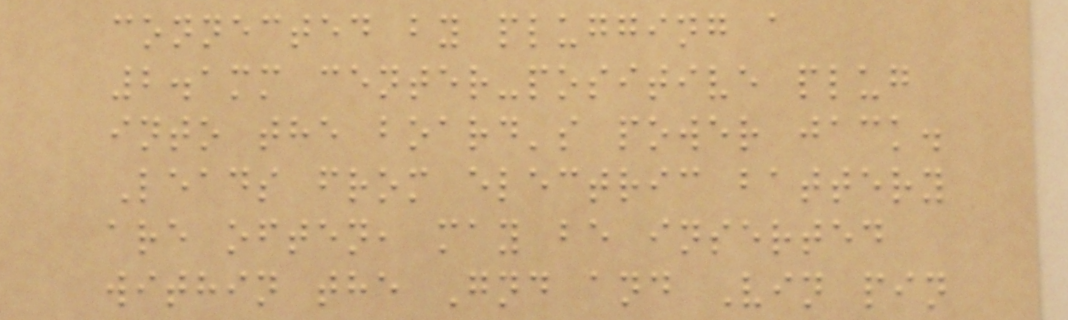connected by plugging a
2.1mm center-positive plug
into the board's power jack.
Leads from electric battery
are often, may be inserted
within the Gnd and Vin pin
